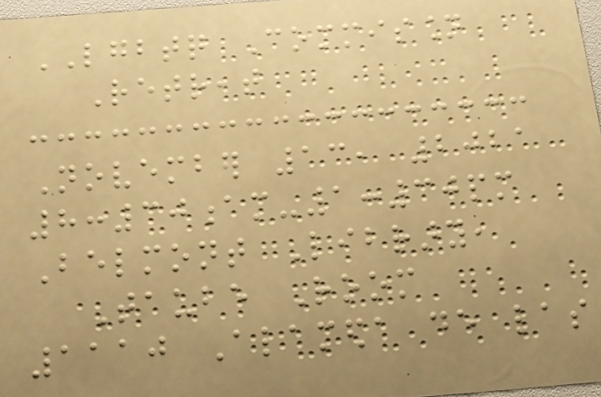LGBTQ Commission
Retreat
November 13, 2021
8:30am-1:30pm
Belmont Library,
Taube Room
1110 Alameda de las
